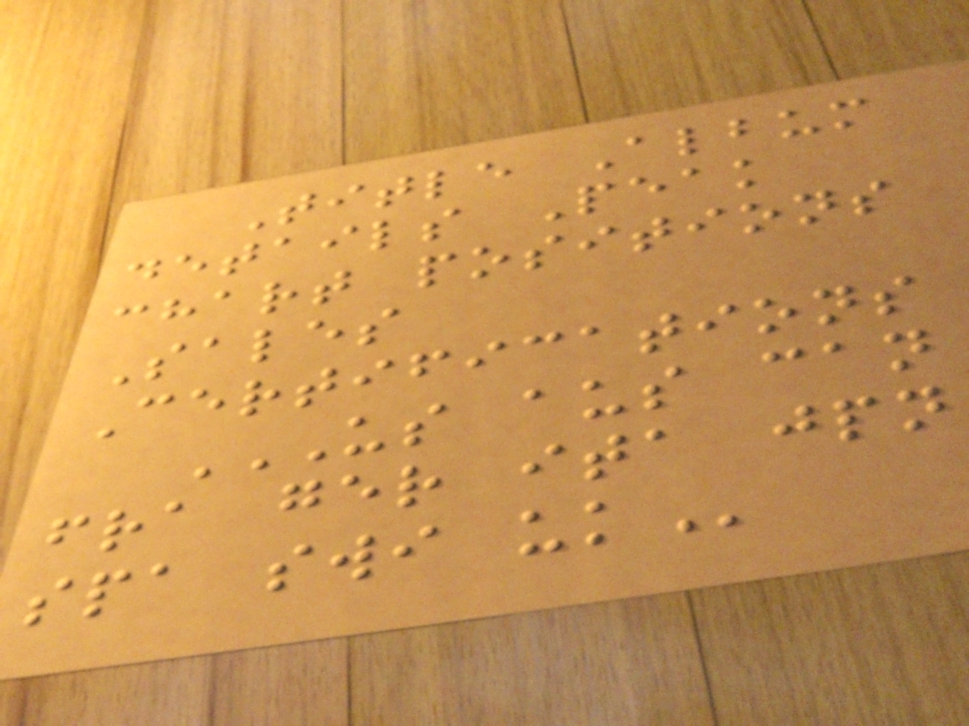Title Album
details Peak
chart positions
Sales
Certifications
US AUS CAN
FRA GER ITA JPN
SPA SWI UK
